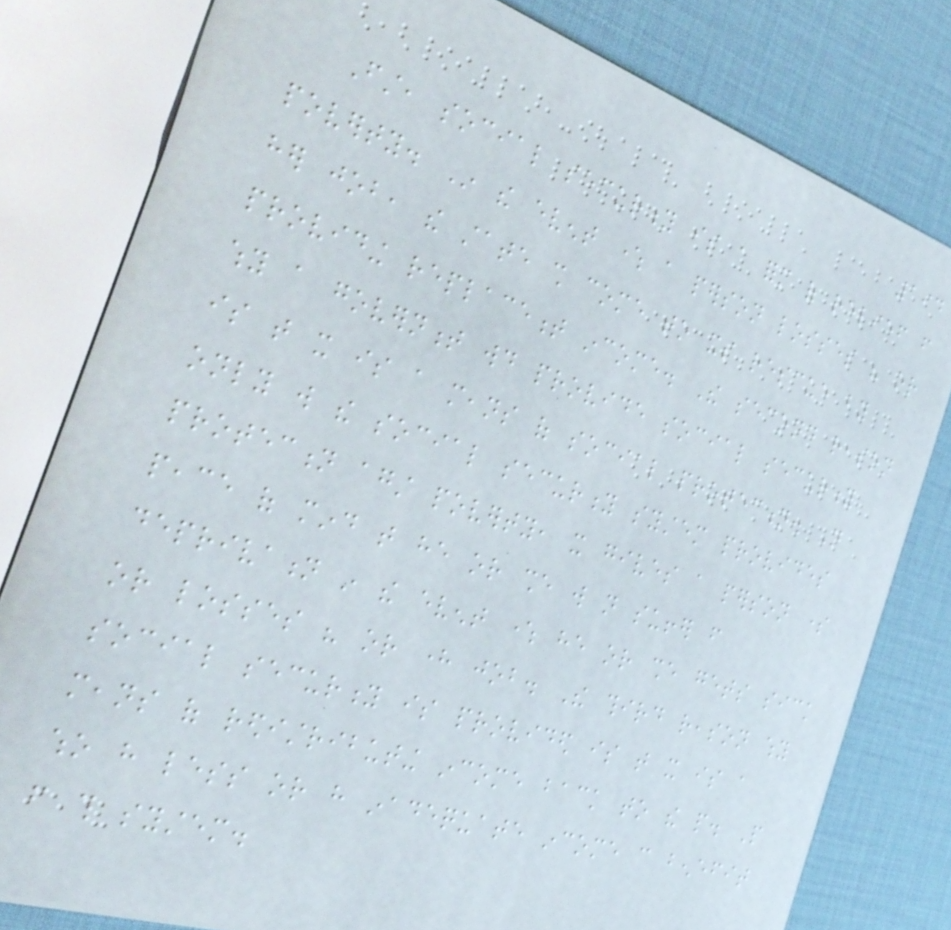194
First, social security is a form of relief from
poverty. In the event where a person losses his or
her job, the state shall come to its rescue by
providing replacement income. The second reason
why a government would provide social security
is that it is a means of social protection. Not
only will the social security system provides
protection against poverty, it gives a person some
peace of mind that he or she will not suffer from
deprivation in the event where he or she gets sick
or losses his or here job. The third reason why
social security is provided is that it is a
means of redistributing income back to the people. People
who have less or have inadequate income can benefit
from this system.
